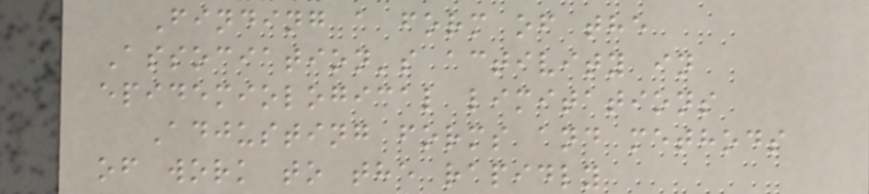Finding a form of the
Association's activity in
epidemiological limitations
Adjusting forms and methods
of work to the rapidly
